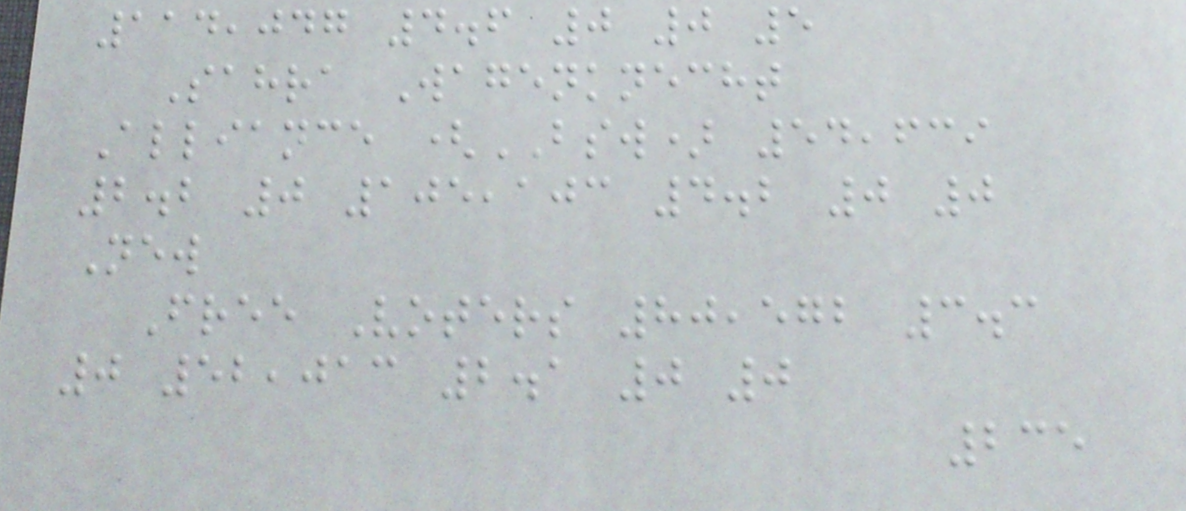114,047 4.6 0 0 5
Sahra Wagenknecht
Alliance (BSW) 54,639
2.2 0 105,103 4.2 0 0
New
Free Voters 80,572 3.3
0 52,013 2.1 0 0
235
